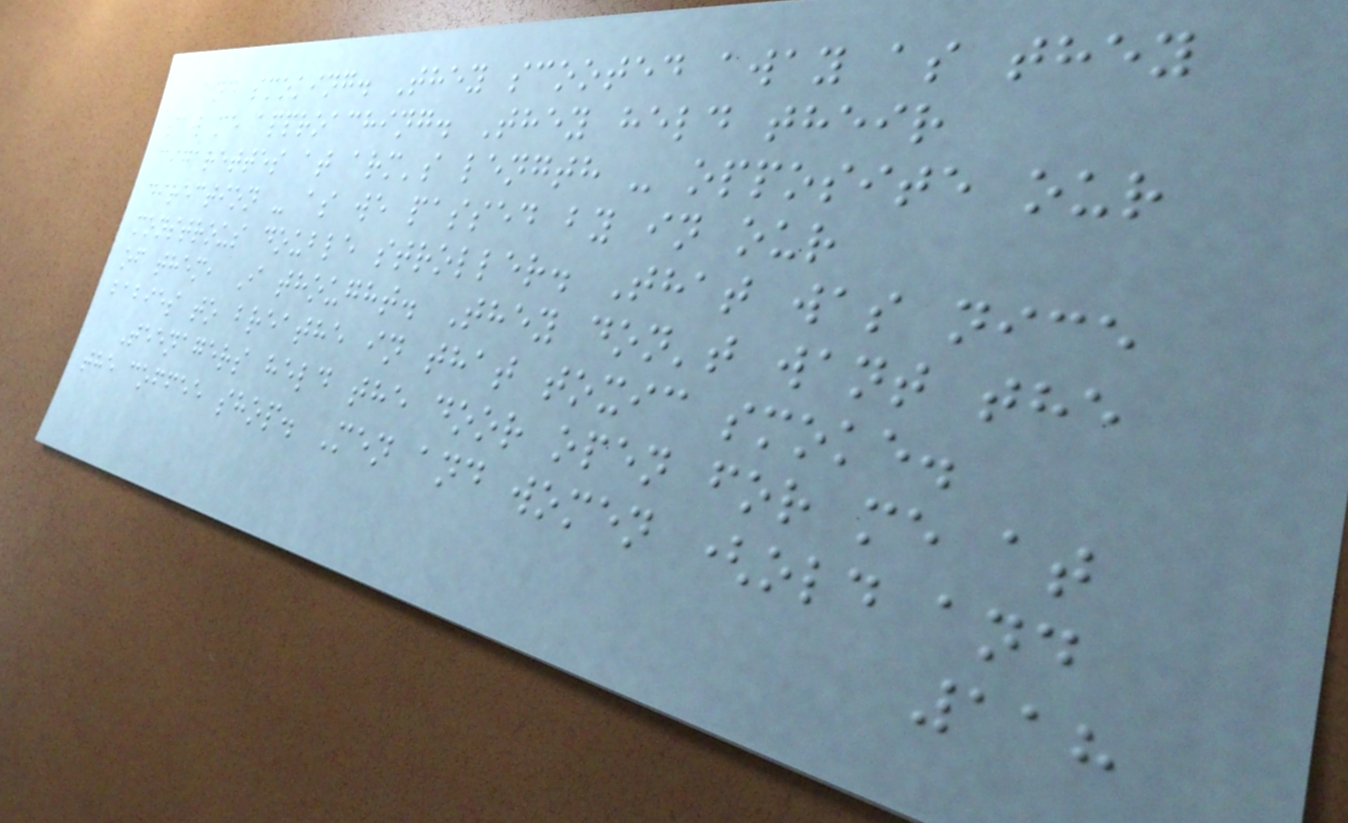and smoking. They scooted away as they
saw me approaching. They held their
cigarettes at arm's length - opposite our
direction - as we passed by in our
monstrous double stroller. That was nice
of them, I thought. They don't want the
babies to breathe in that toxic smoke.
Teenagers held the door open for me at
the coffee shop. Men and women (old and
118
